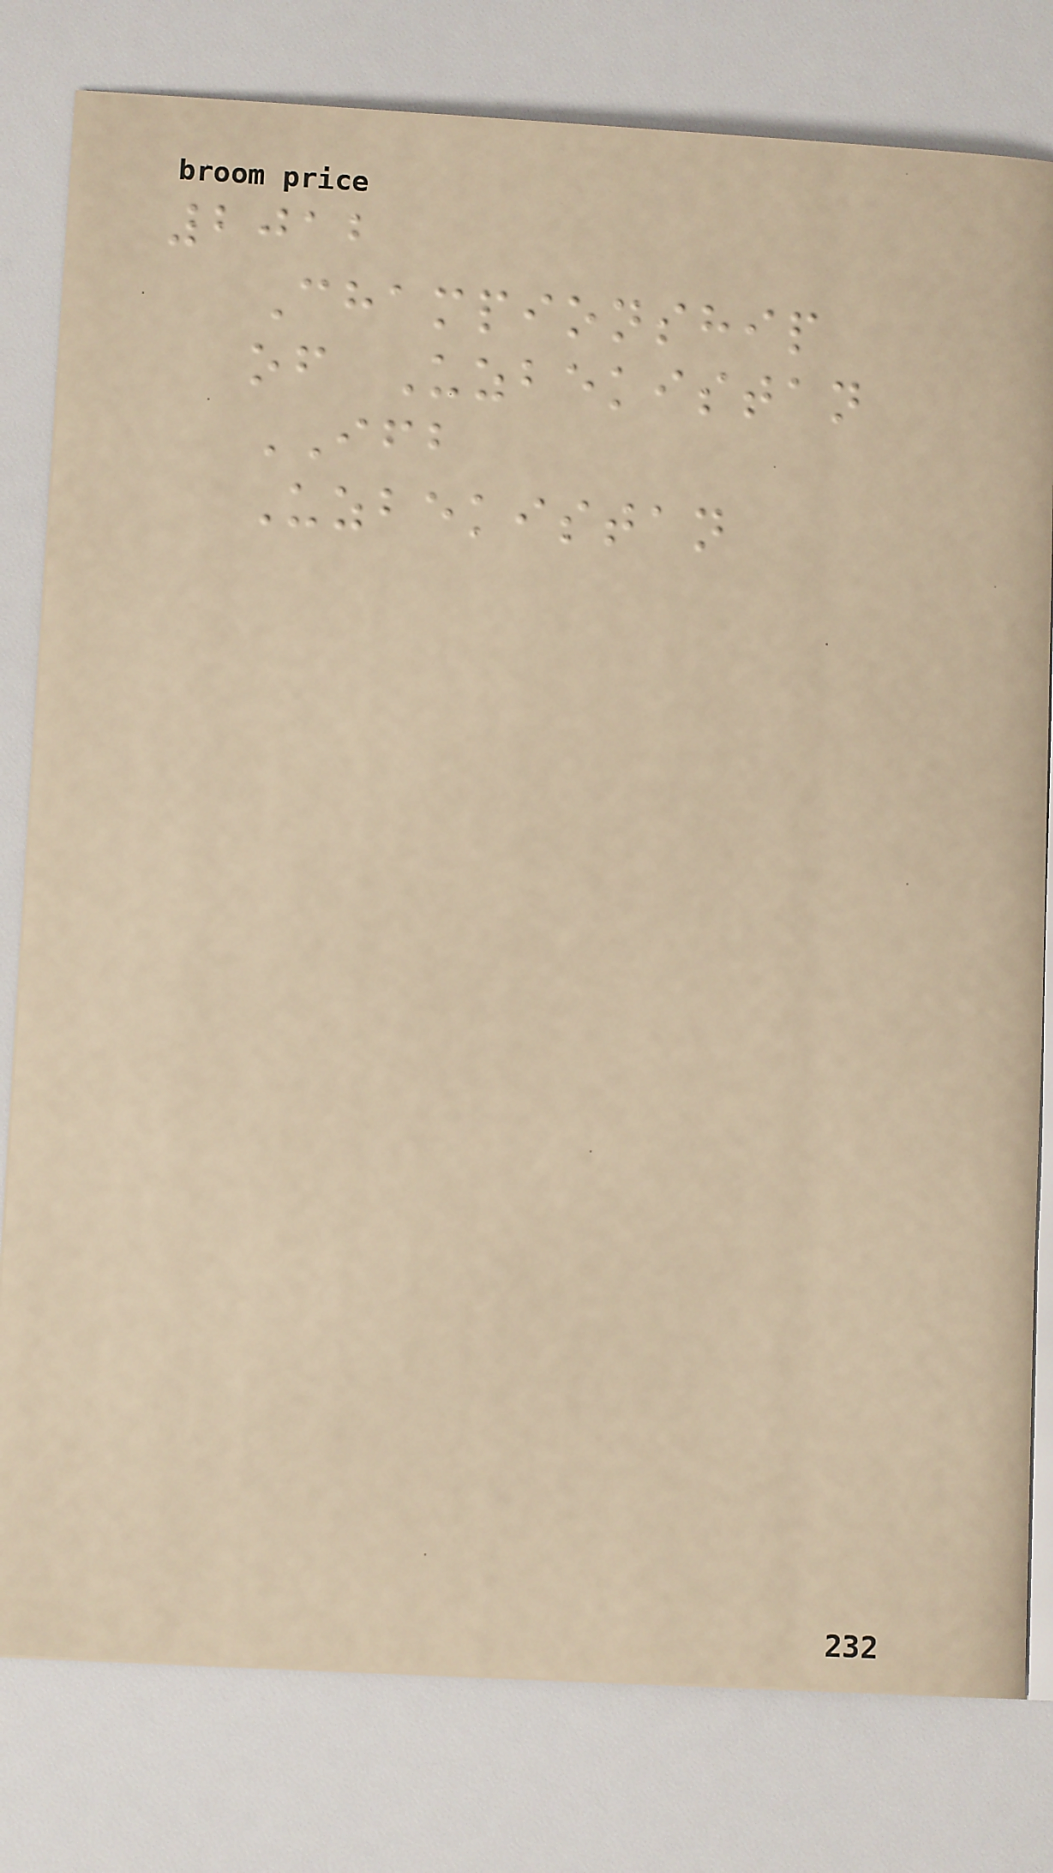2012
Championship
of Uzbekistan
IFB
Uzbekistan
